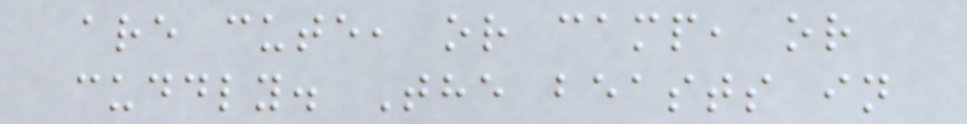are cute, or camp, or
cuddly. The beasts in
